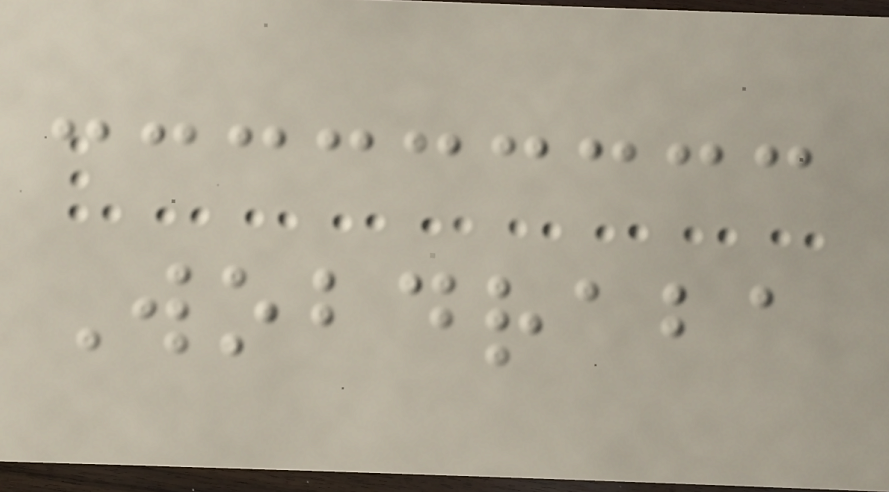Wobdraba
